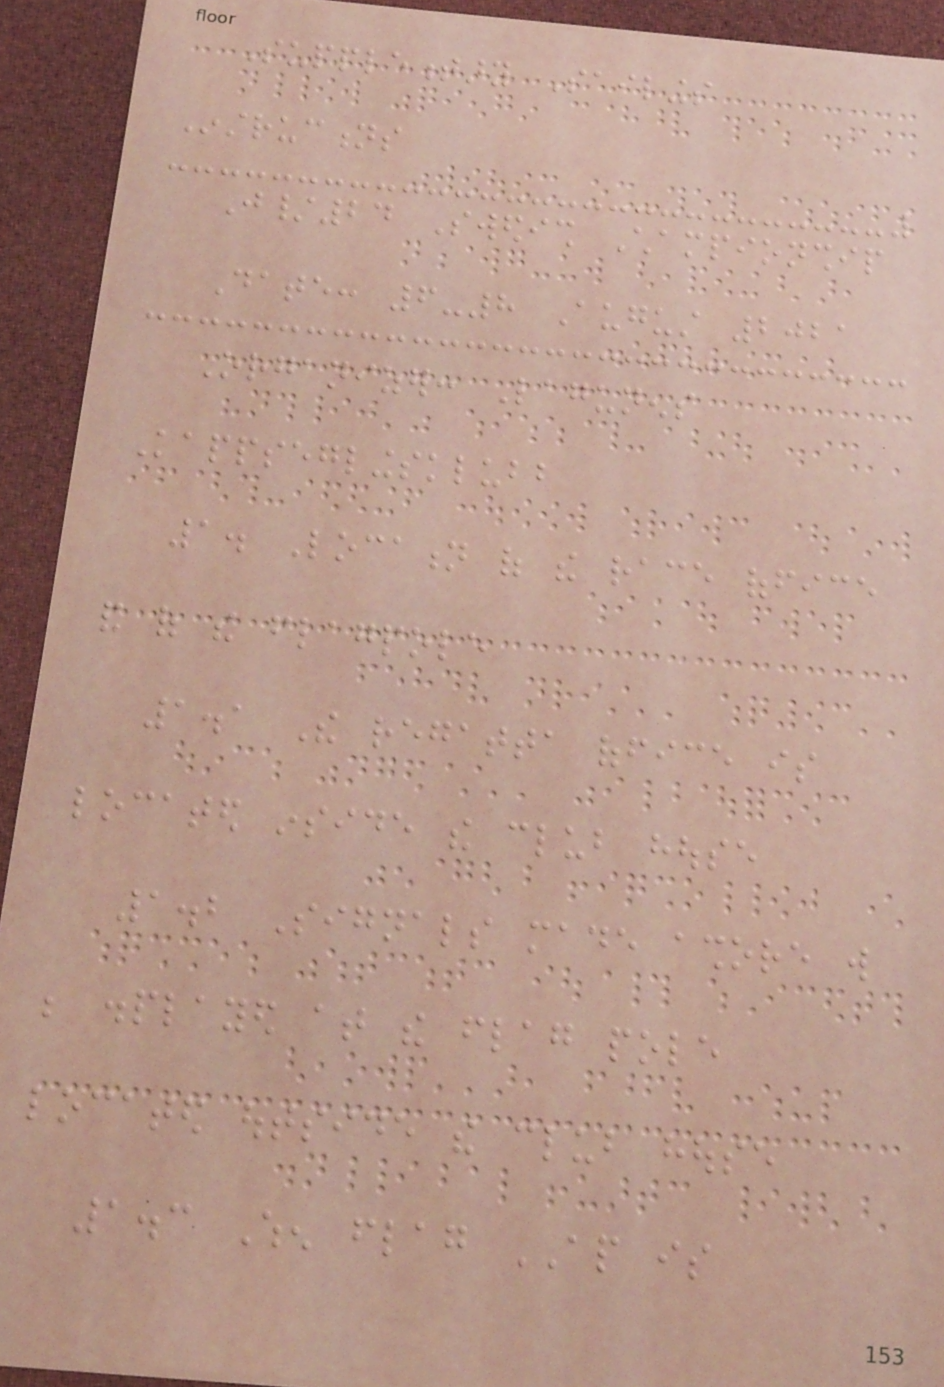Supplementary Sailings
Instructions
J/24 Swedish Championship
Date: 6-8 August 2021
Organizer: Lagunens
Kappseglingsklubb
1. Location of the race office
and of the flagpole
1.1 The regatta office is
located inside the club house
1.2 Signals made ashore will
be displayed at the flag pole
located outside the club house
1.3 When flag AP is
